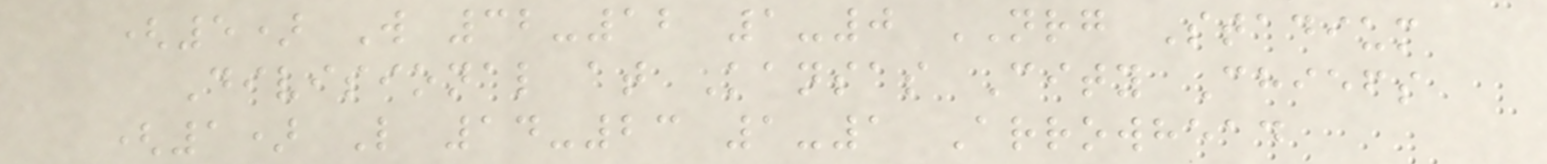(5) W 32-12 1-0 NRG Stadium
Divisional at Kansas City Chiefs
(1) L 14-23 1-1 Arrowhead
